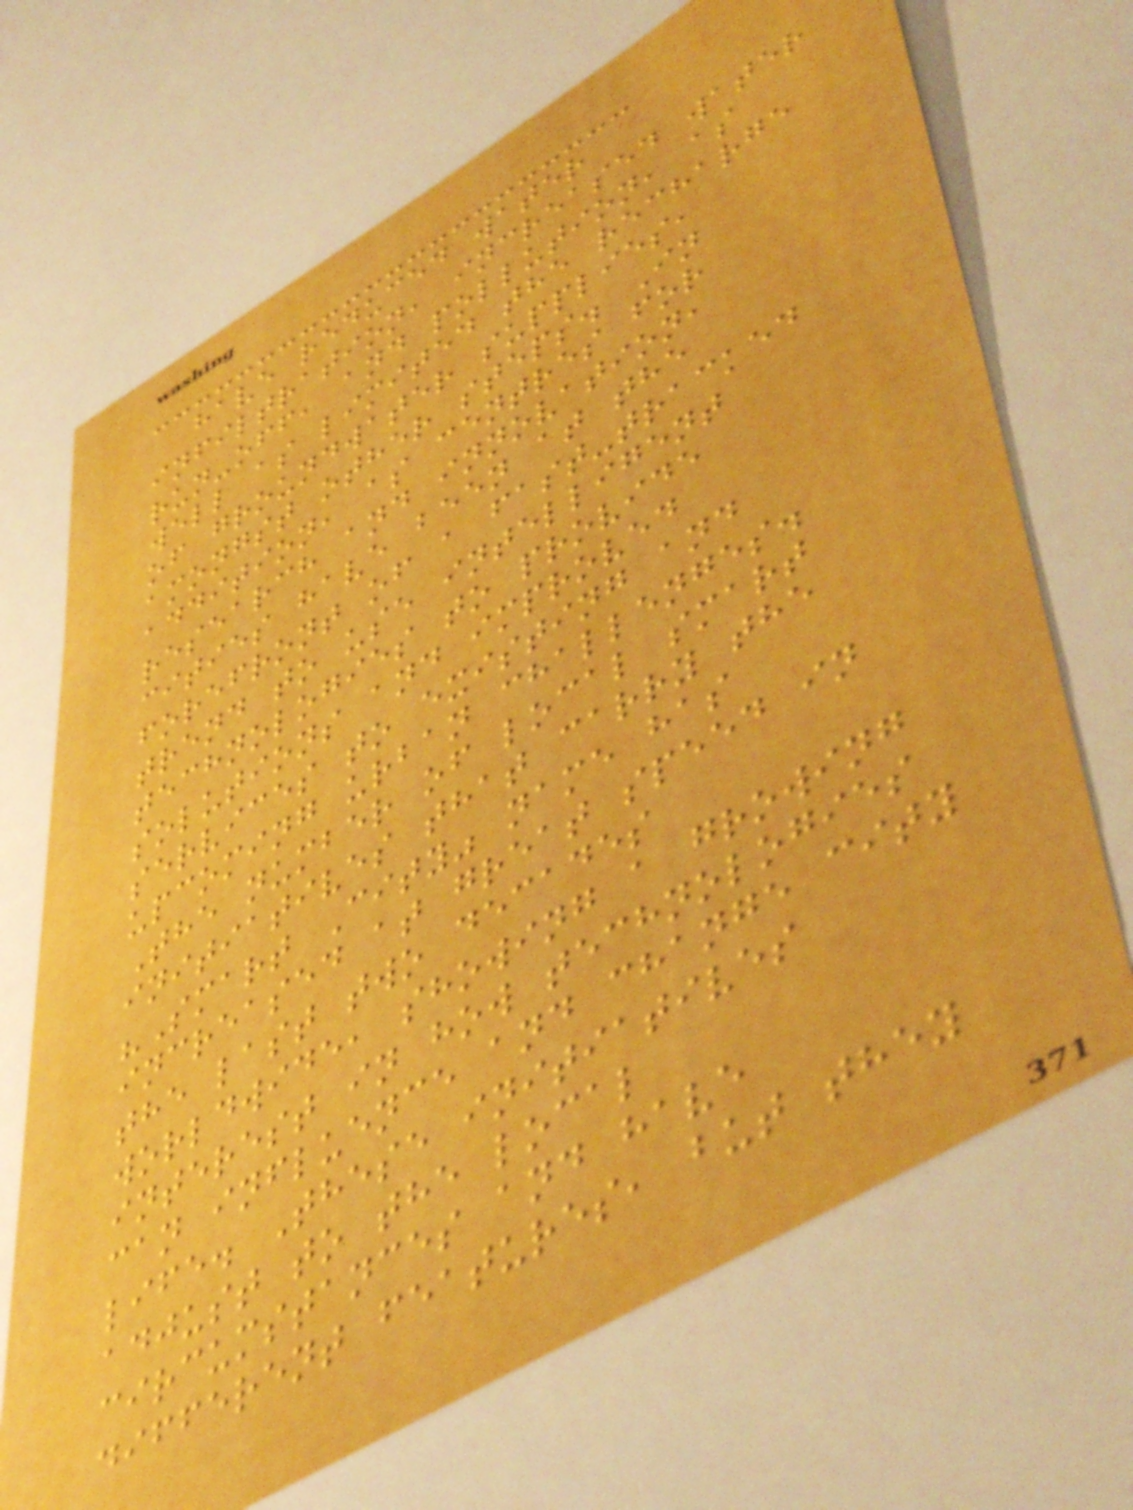have reduced water
infiltration, increased water
run-off, and pollution, as
well as limited the recharge
of groundwater supplies,
amongst other steps. In
addition, as centres for
research and innovation,
cities have been at the
forefront of a fast-tracked
trend to use intelligent
technologies to provide
solutions and improved
services to existing and
upcoming urban challenges.
The number of local smart
initiatives that carry the
"Smart City" name has
increased at great speed in
the last two decades
worldwide, showing a growing
interest in how technologies
can influence and change city
life. These initiatives
adjust to the local
circumstances and have
different features, but they
